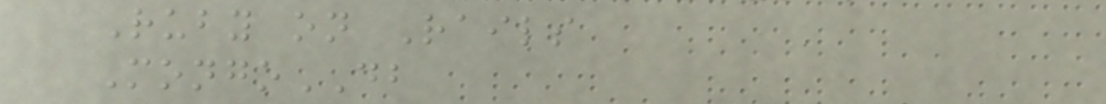Ruby on Rails
MongoDB
